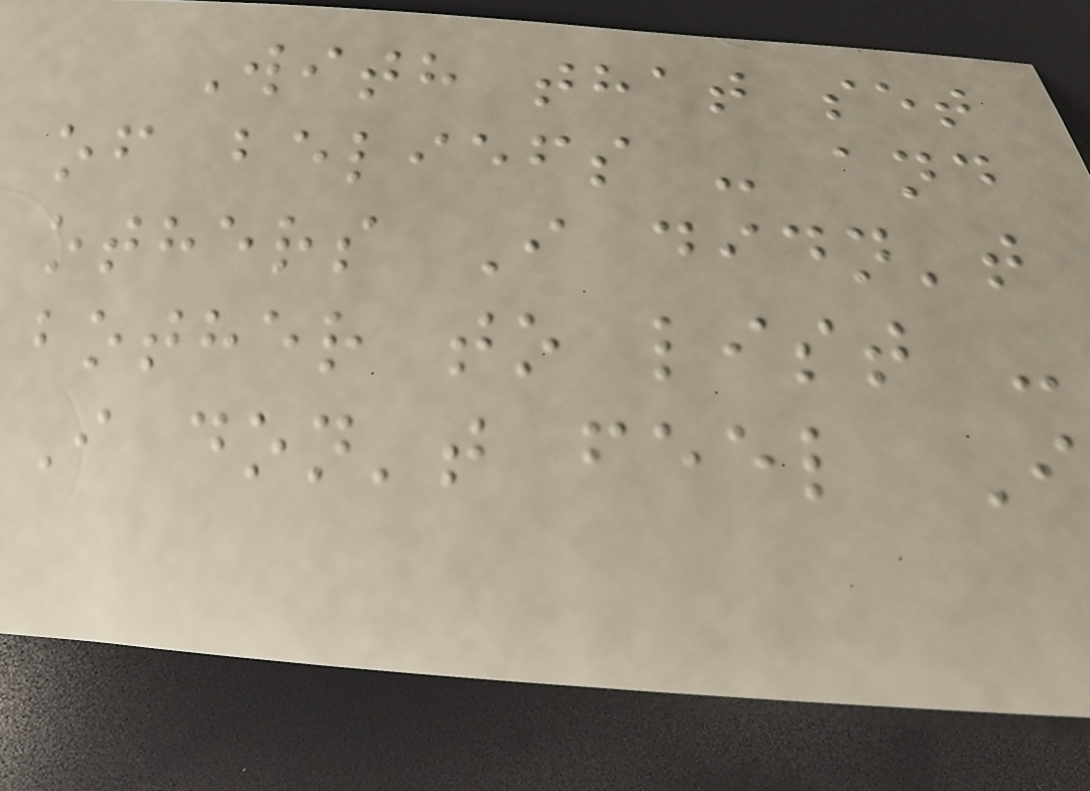With that set
of beliefs - and
others I didn't
bother to list -
I don't feel I
